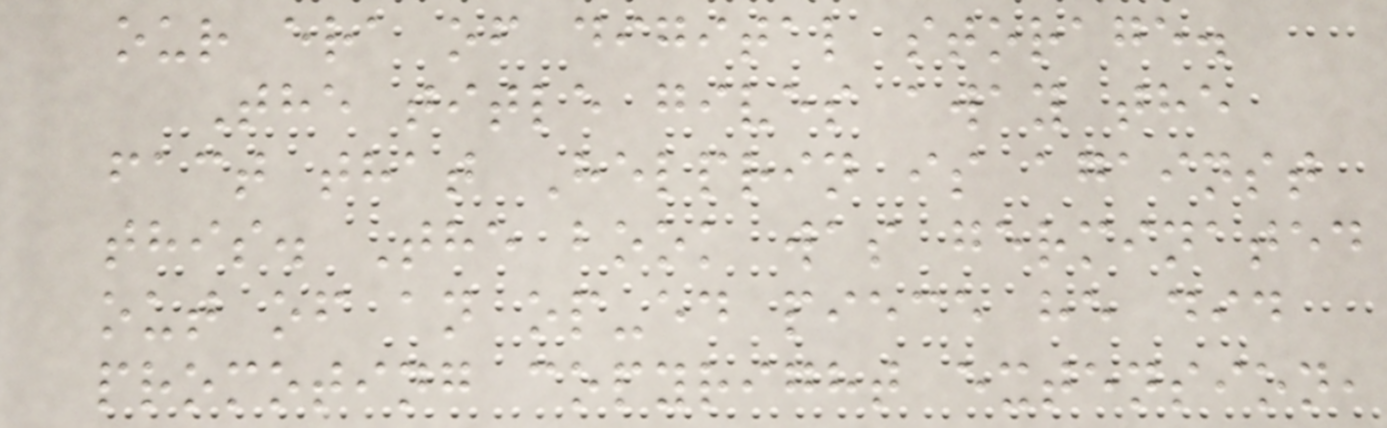our era of digital storage.
The title gives away the
fact that Helprin is against
this. The book was germinated
out of an op-ed piece he did
promoting copyright extension,
